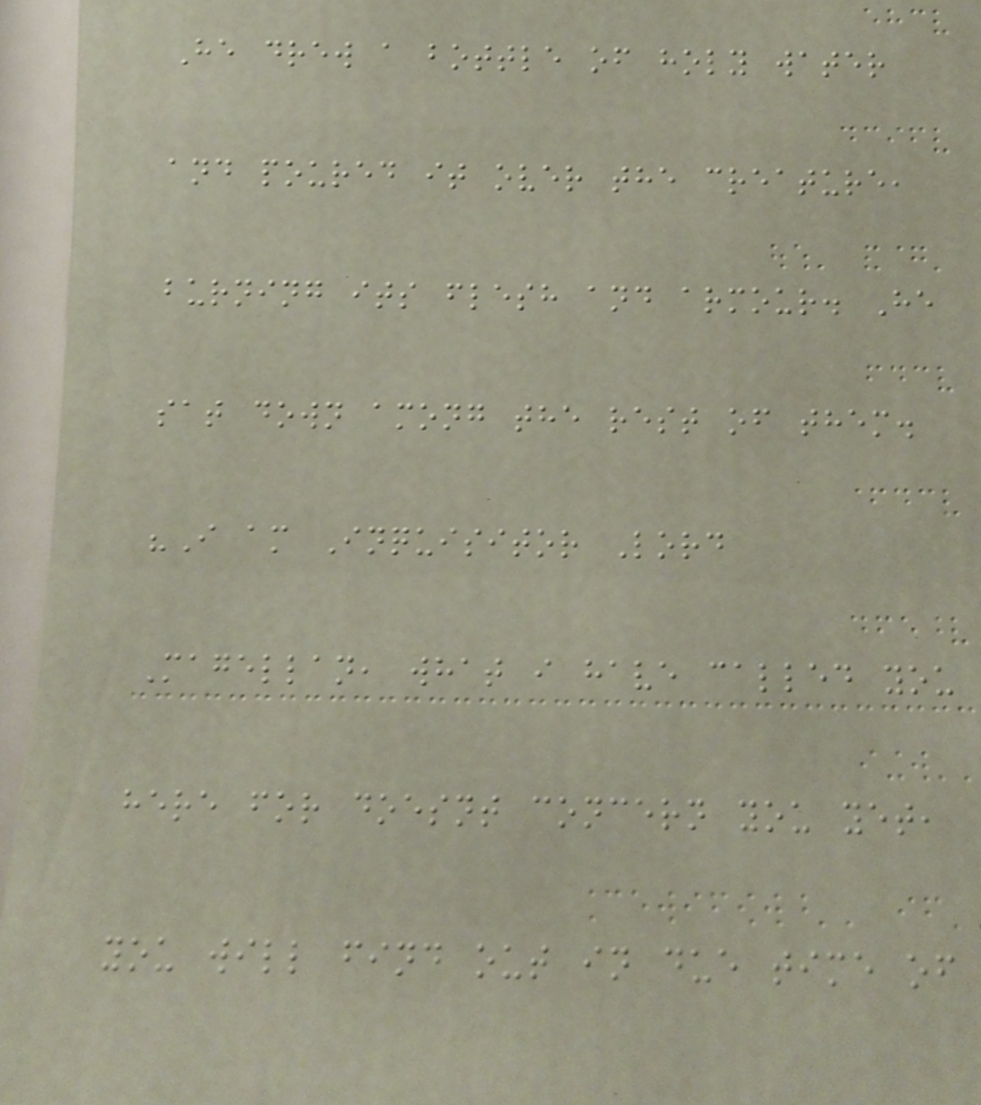He drew a bottle of holy water
and poured it over the creature,
burning its flesh and armour. He
sat down among the rest of them.
"I am Inquisitor Lord
Magellan, what i have called you
here for doesnt concern you yet,
you will find out in due time of
